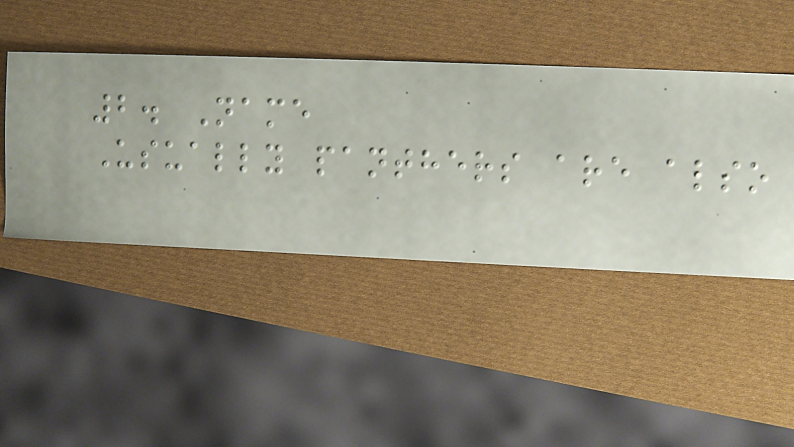2. Name
Usually panthers are also
